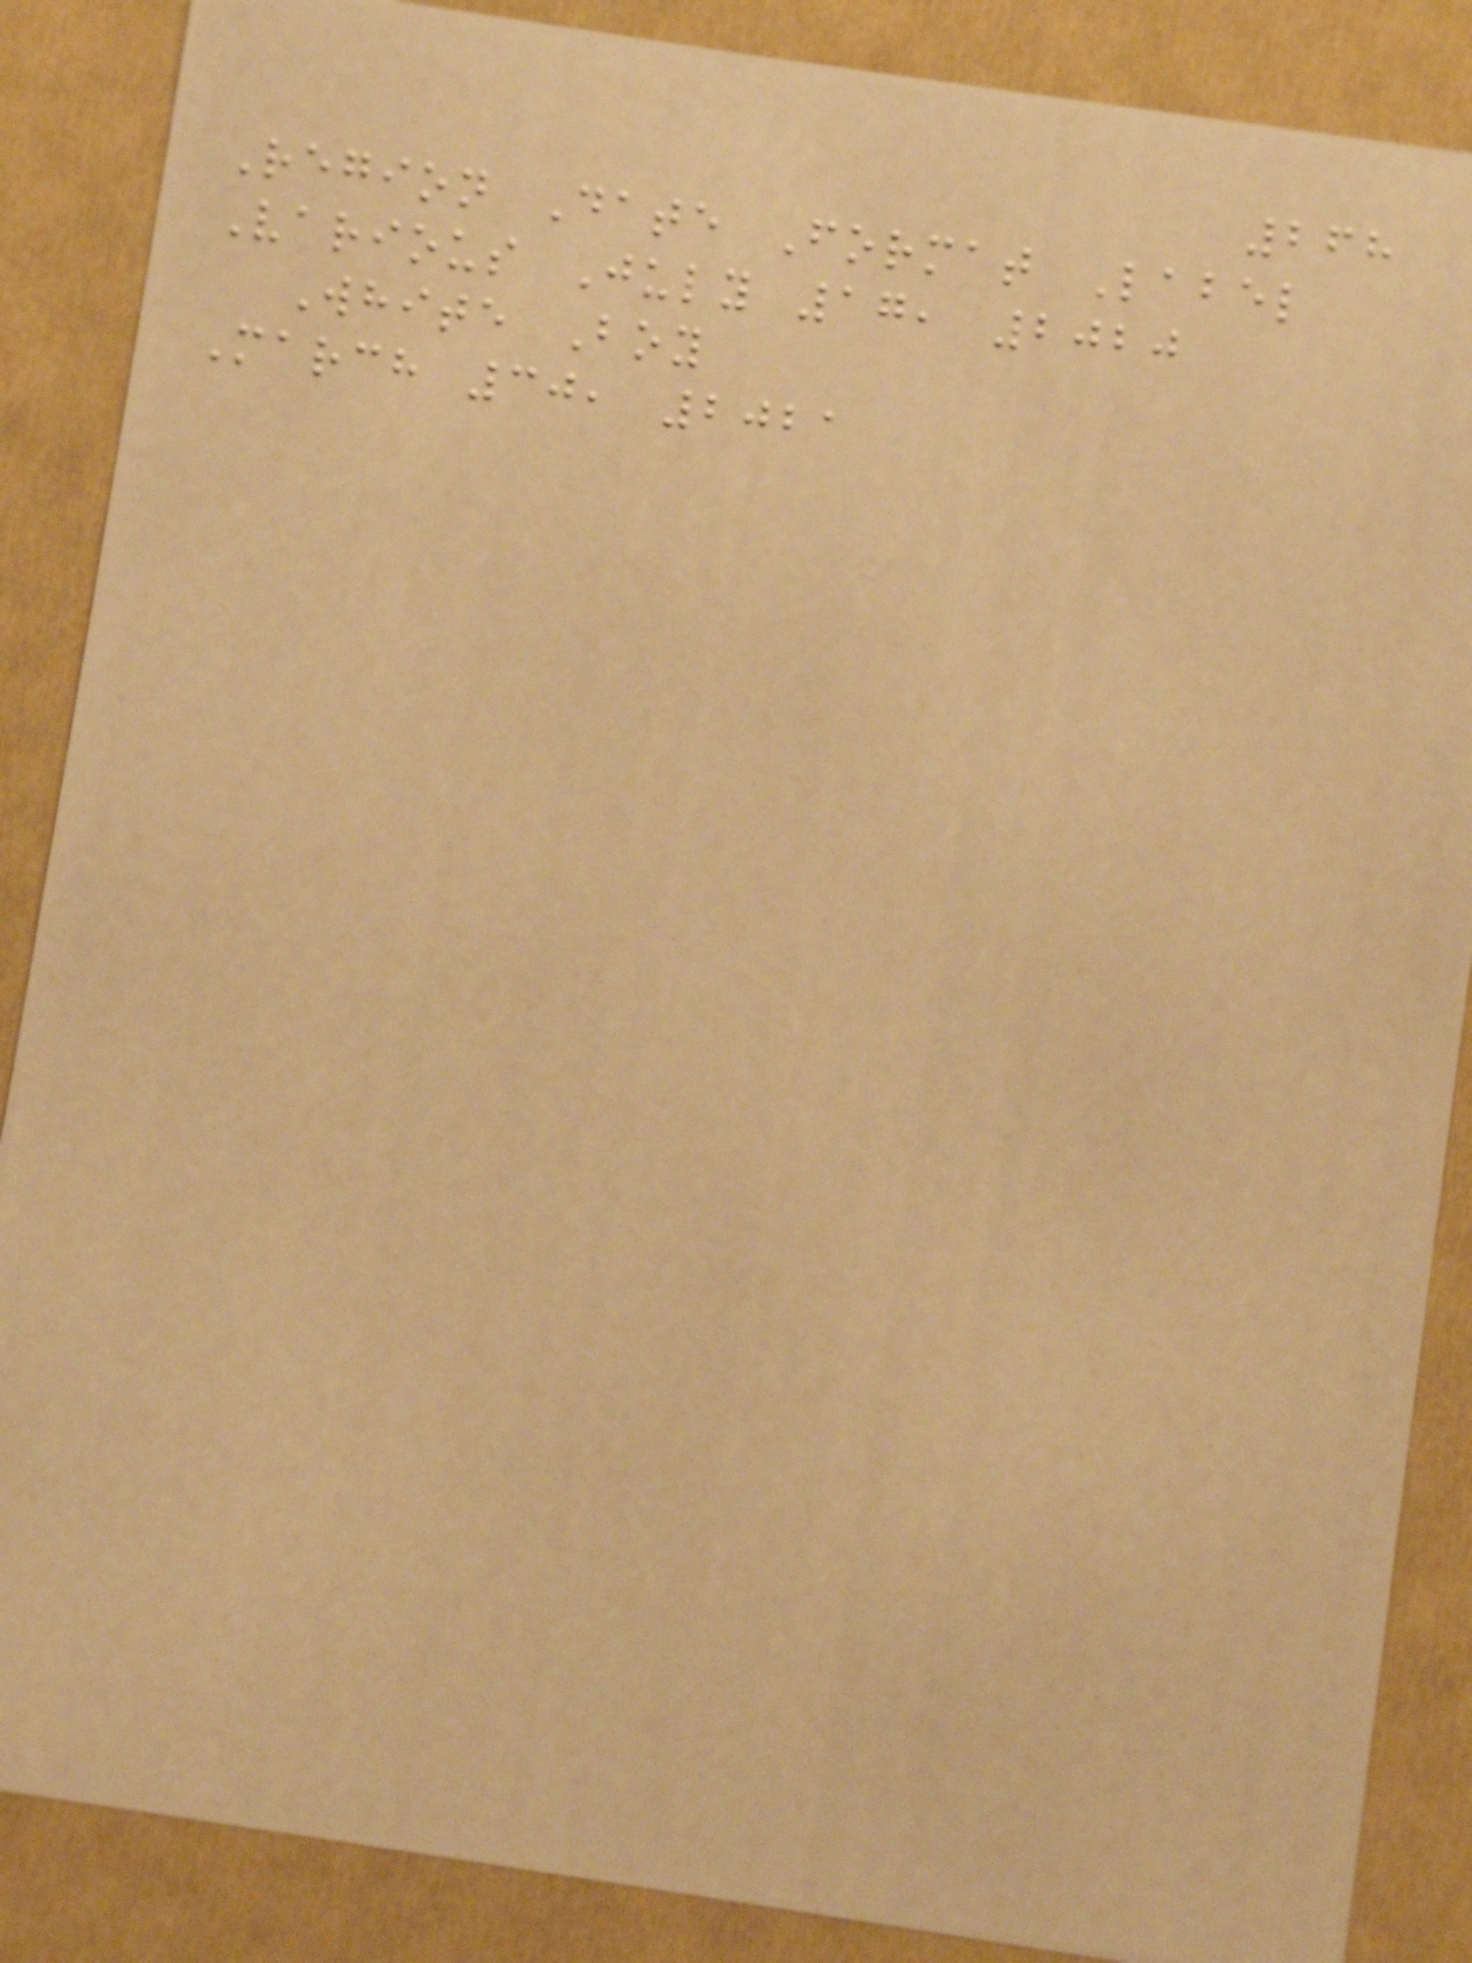268
Region Date Format Label
Various July 17, 2020
White Boy
March 30, 2021
